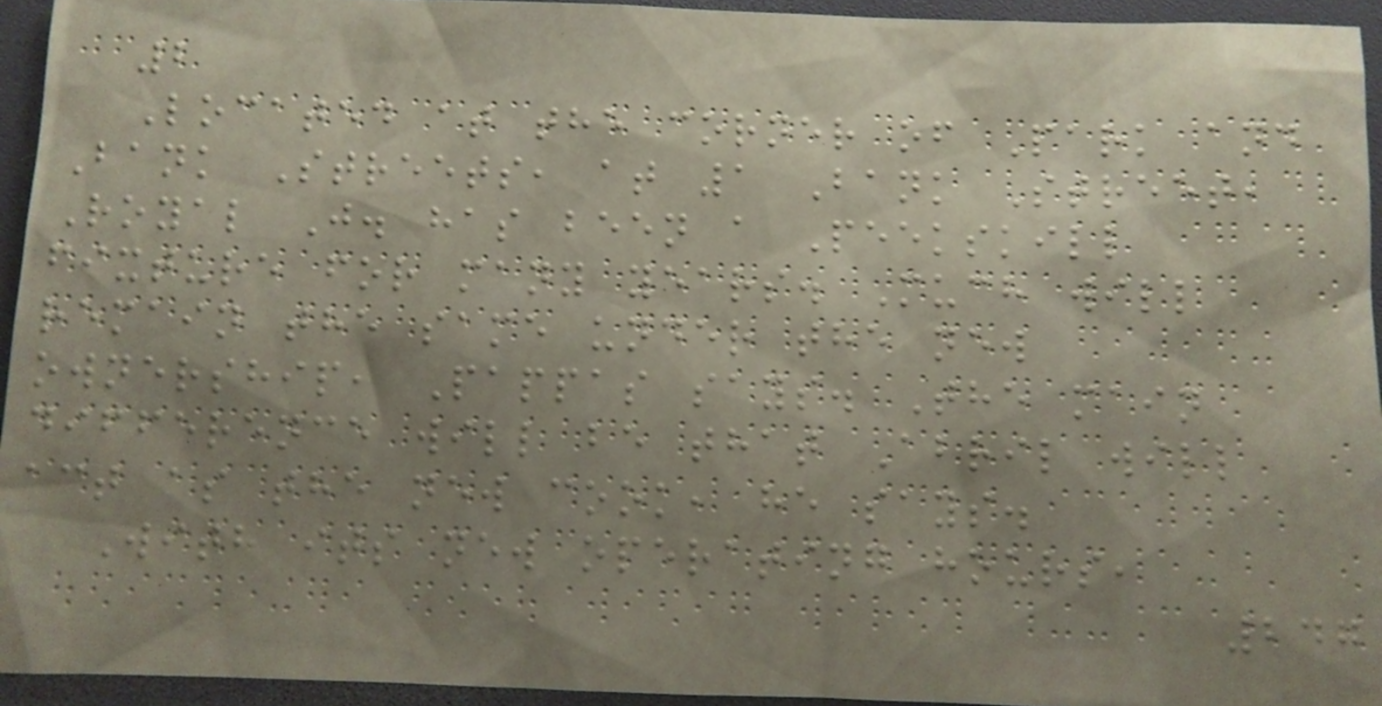2
Located at the corner of Park and
Bank Streets, at 1 Bank Street,
Royal J. has been a Peekskill
fixture for many years. Much will
remain the same under the new
ownership, Pappas says. The main
difference will be that Abril will
act as the new cook, he says.
With its new operating hours,
247
